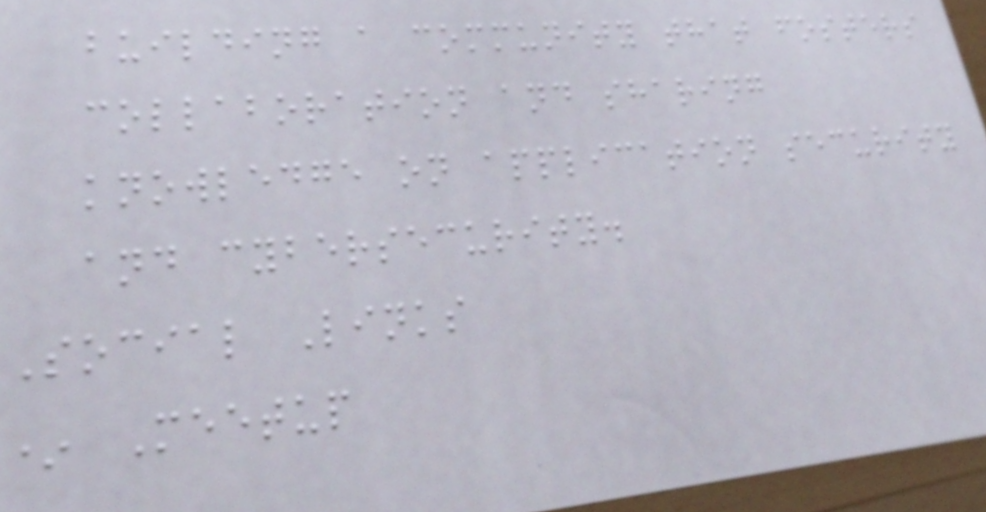building a community that fosters
collaboration and sharing
knowledge on application security
and cybersecurity.
Social Links
* Meetup
